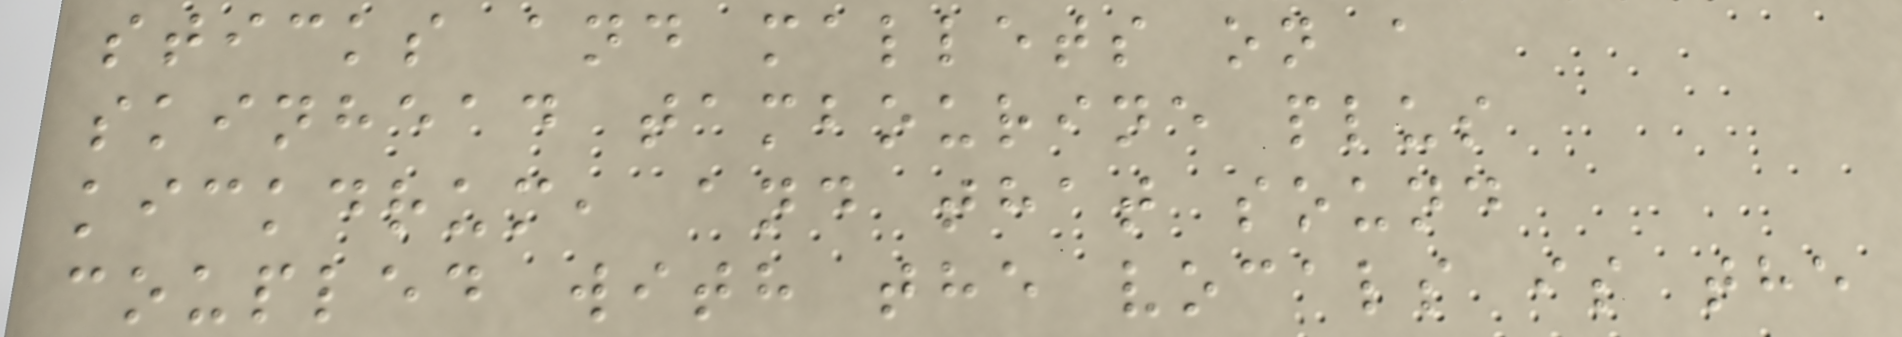sticks and mallets on a
skinhead tambourine plus
kickdrum, and that sound
coupled with the vocals is the
